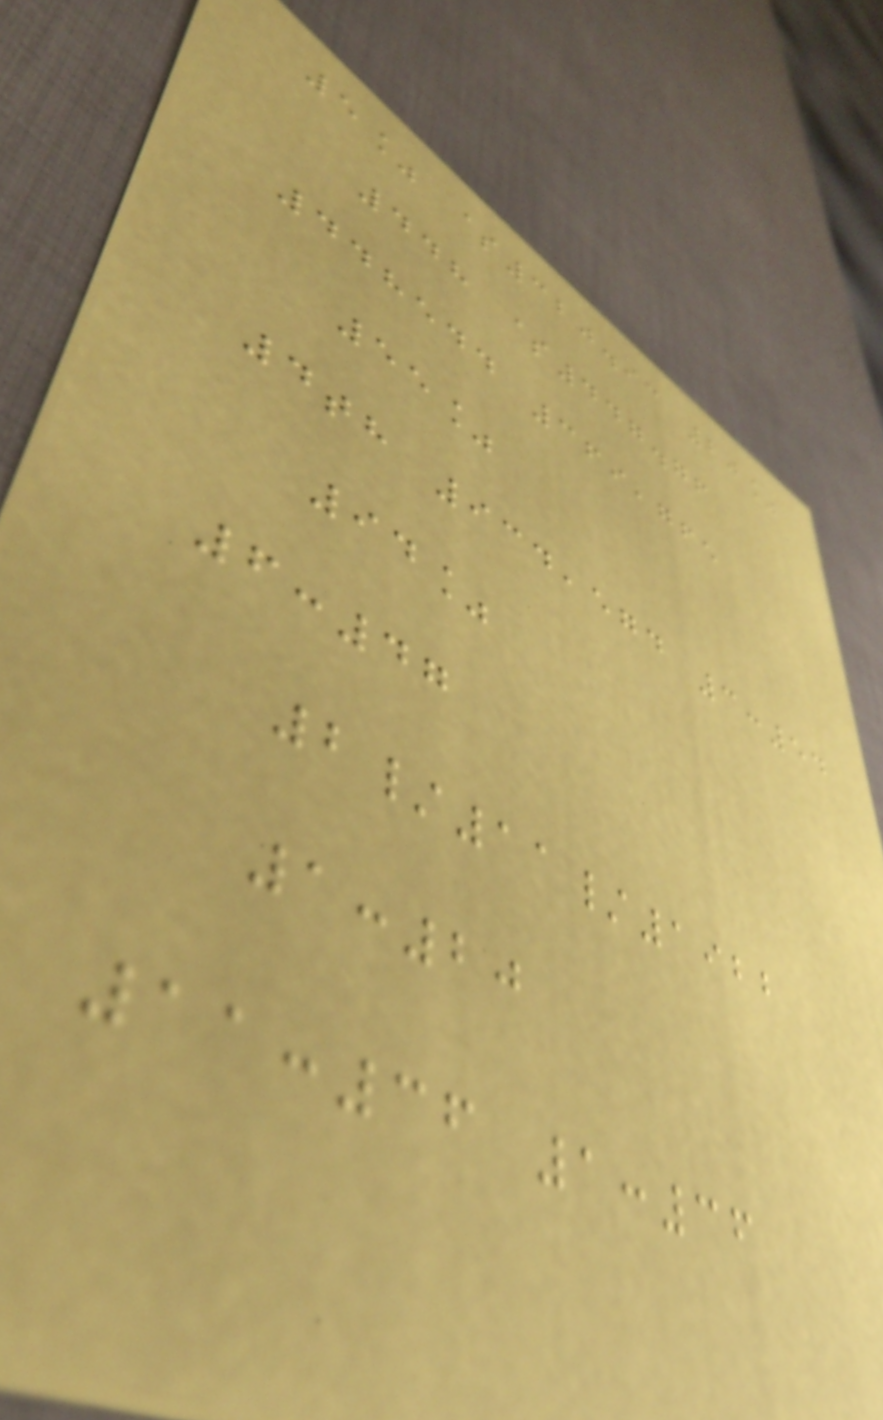5% $320.93 20%
448 $447.76
448544 369,765
55%
4th 934,574 3:54
94%
6:47
2/11/1922
1:20
11:36 1:36
